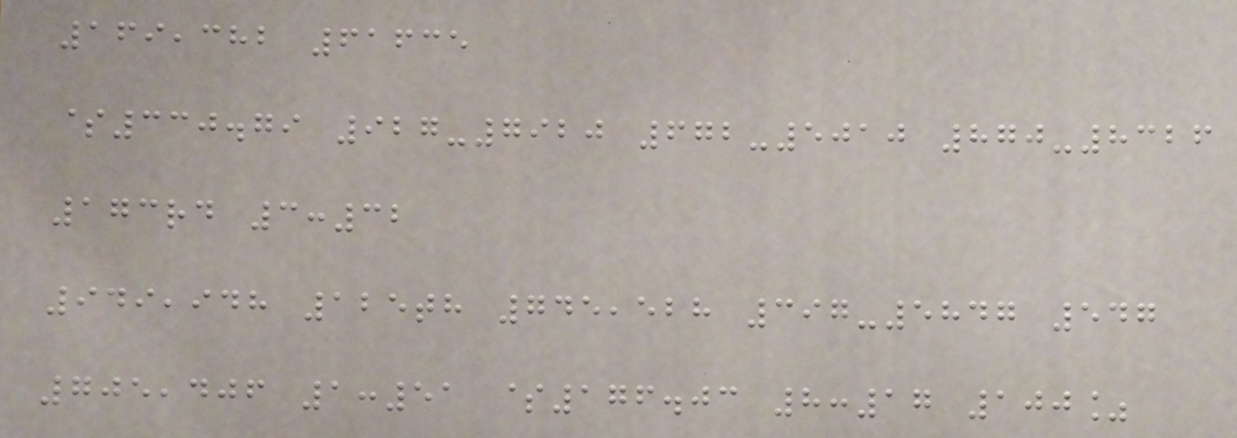169,382 61635
$330.79 927-7920 672-5010 870-8326
173rd 3:32
949,948 125th 745,528 397-5847 547
705,406 1:51 $176.03 8:17 100%
